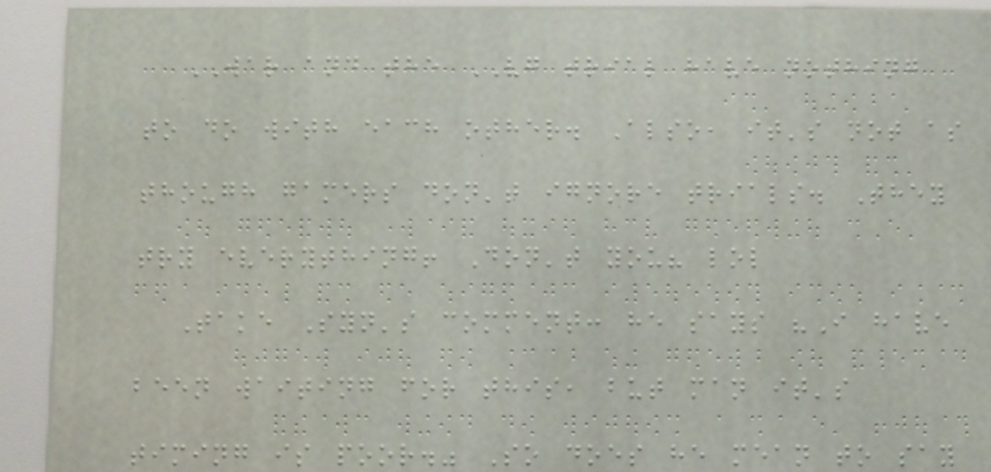WAR and the VG trial have nothing
to do with each other. Also, it's not as
though gamers don't ignore trials. They
try everything! Don't you? lol
Take Syn's comment: he says "I have
been waiting for this, but man it's
timing is poor." So does he mean to say
